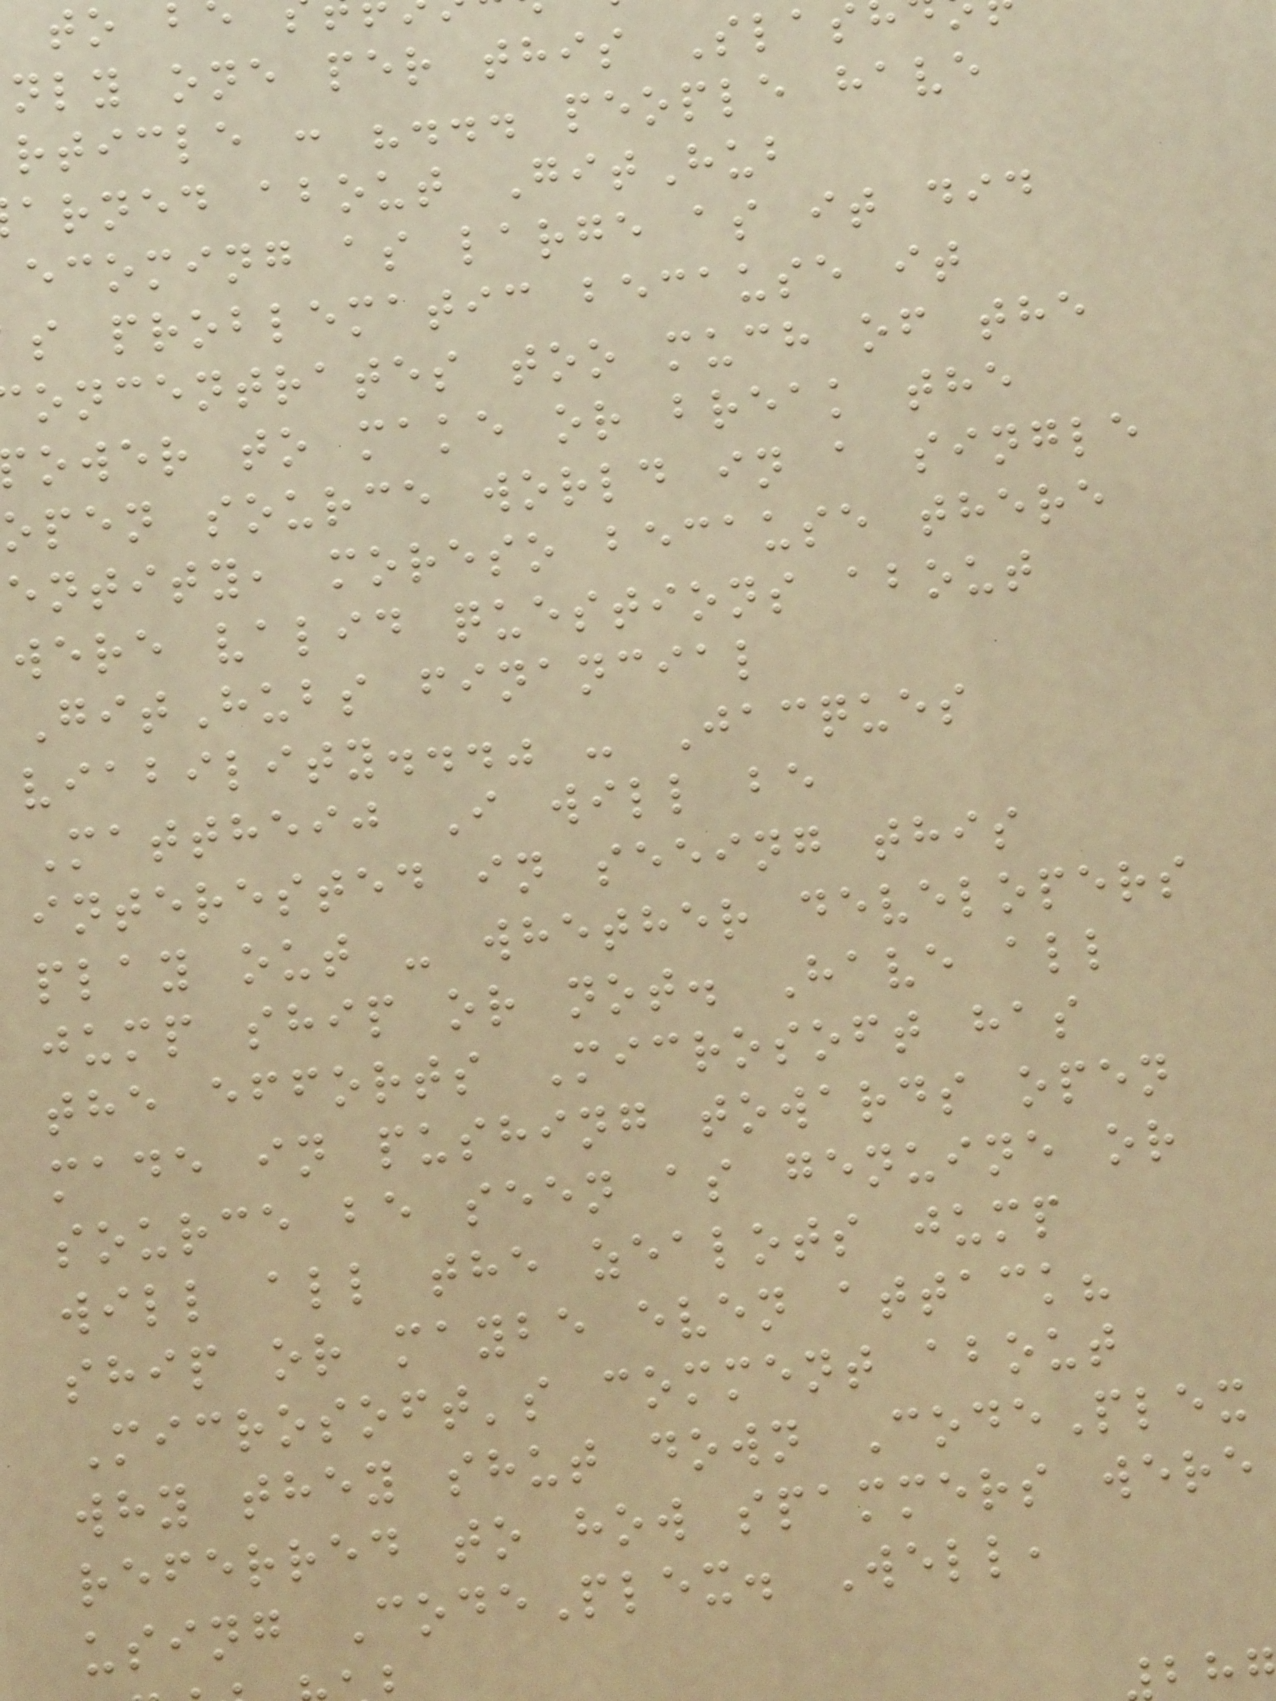nly one per this Slas
rticle : "... people have
arned about GitHub
ecoming as large as it did
s problematic because it
oncentrates too much of the
ower to make or break the
open source world in a single
entity, moreso because there
were valid questions about
GitHubs financial
viability..." - Jacques
Mattheij I will be
interested in seeing this
play out - whether developers
jump ship or not. Have all
the efforts Microsoft has
made in pushing towards open
source be seen as genuine or
will all the zealots jump
ship or maybe even attack?
Microsoft's comment about
why they shut down CodePlex
referred to how spammers were
using CodePlex. Well,
